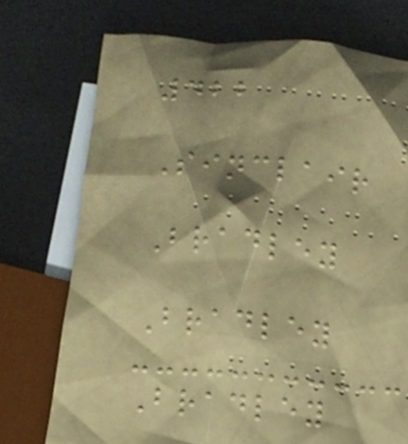422
Sinclair
Bradley
Bradley
Bradley
